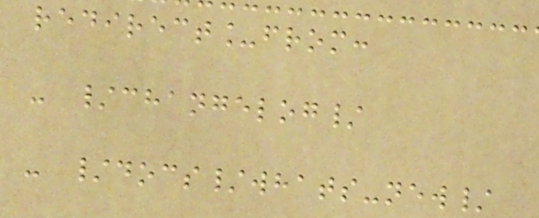redirect_from:
- /changelog/
- /docs/whats-new/
